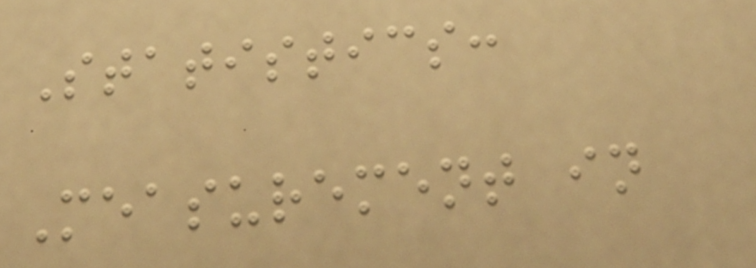Statistics:
Measurement in
